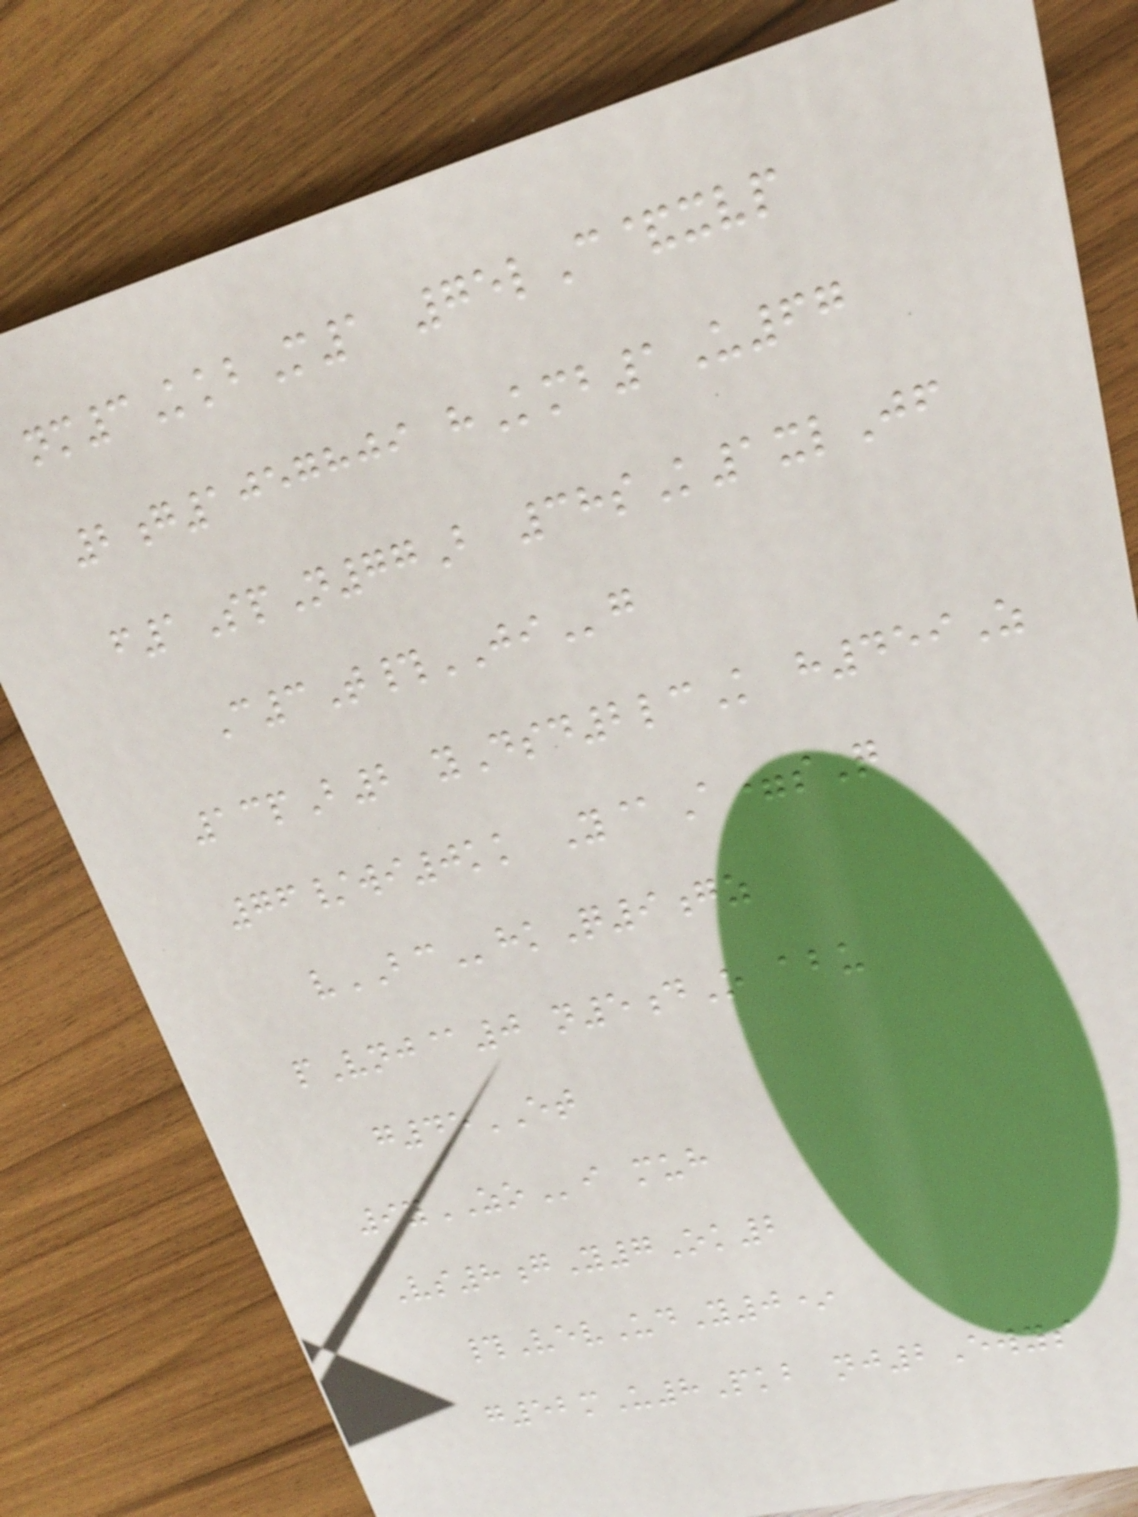nm3KkbM1 75lC&xvp
2g1057809 hKmb1U67
f1SpN77B 38sK1xlJf
C3T#JIg
13pB2 yDsd2lcK h459Z
76/wi0kk Y@A=sQ
vBChkQ9gz
pVnj@0 n5dO abu
g45ET
9yZOi muh
Vs8gY7Ok2
#VevUdY0*
g52mU8Pkb nj2Ewys
